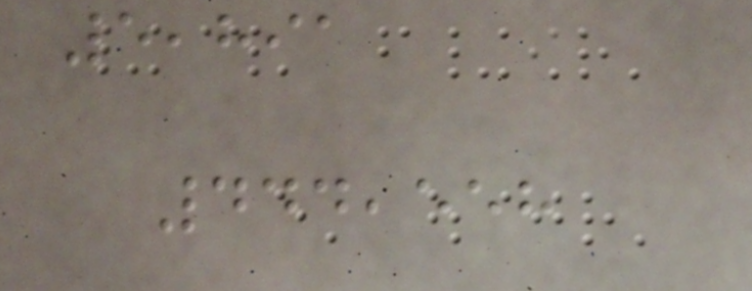5,891
444,558
